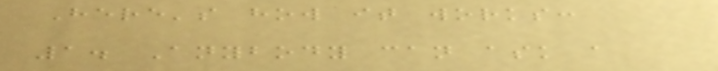Here's how it works:
1. Anybody can ask a
